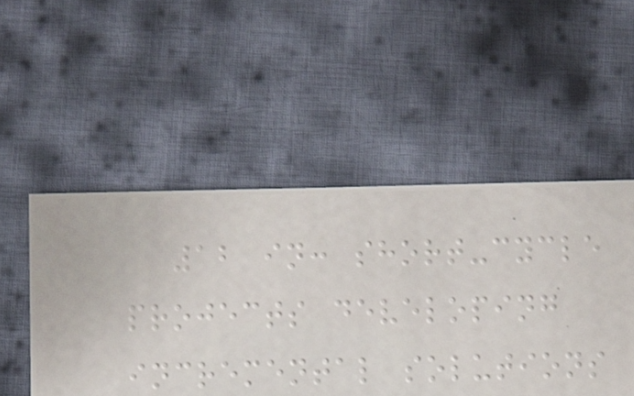12 in: short-cycle
projects developing
incremental solutions
